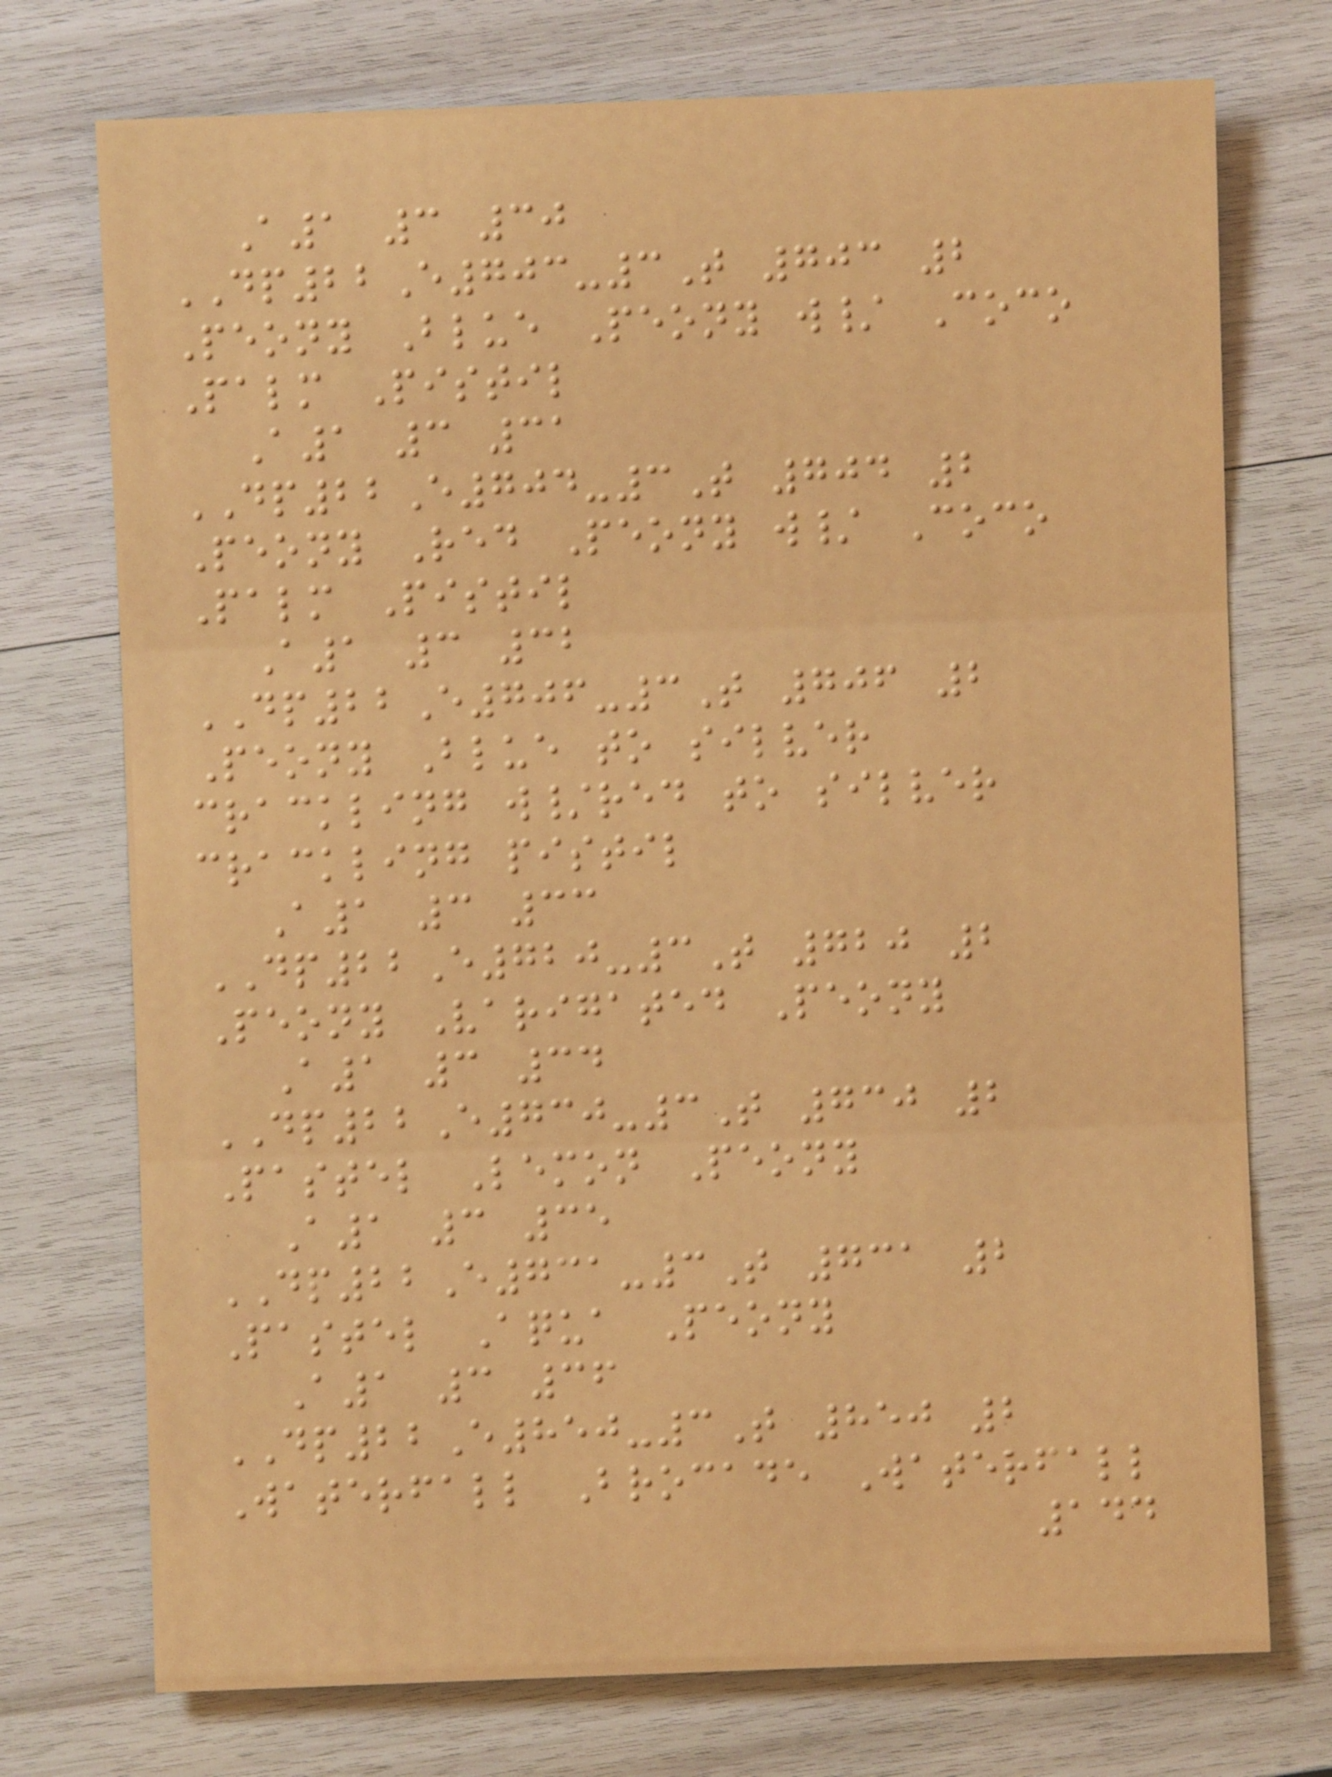A1 3 30
DP22E703-3T 703 2
Peony Blue Peony w/ Coco
Palm Pistil
A1 3 31
DP22E704-3T 704 2
Peony Red Peony w/ Coco
Palm Pistil
A1 3 32
DP22E706-3T 706 2
Peony Blue to silver
crackling w/red to silver
crackling pistil
A1 3 33
DP22E720-3T 720 2
Peony Varigated Peony
A1 3 34
DP22E730-3T 730 2
Pastel Lemon Peony
A1 3 35
DP22E731-3T 731 2
Pastel Aqua Peony
A1 3 36
DP22E850-3T 850 2
Waterfall Brocade Waterfall
144
